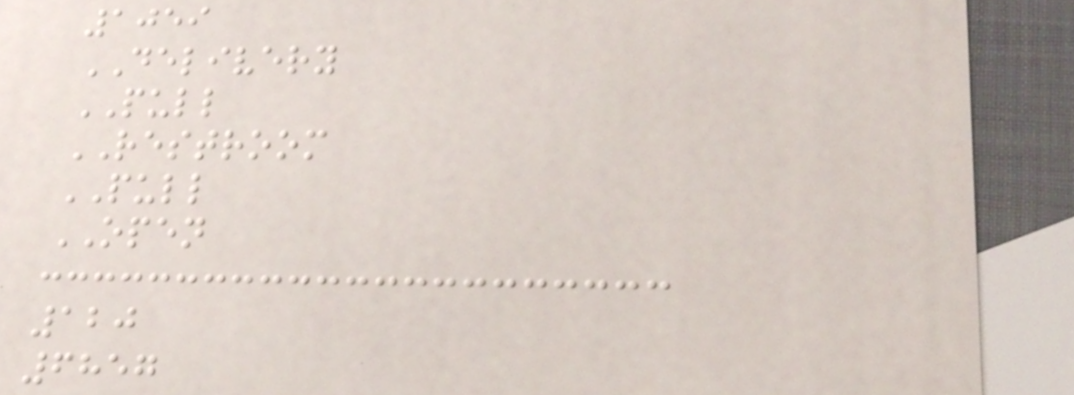1059
DELIVERY
PULL
RESTROOM
PULL
OPEN
120
6857
